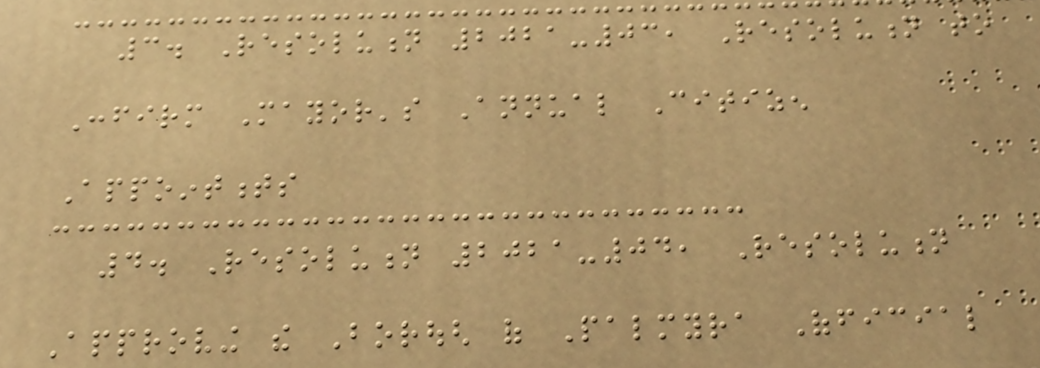3. Resolution 2021-03, Resolution to
Confirm Mayor's Annual Citizen
Appointments
4. Resolution 2021-04, Resolution
Approving the Borough of Palmyra Official
